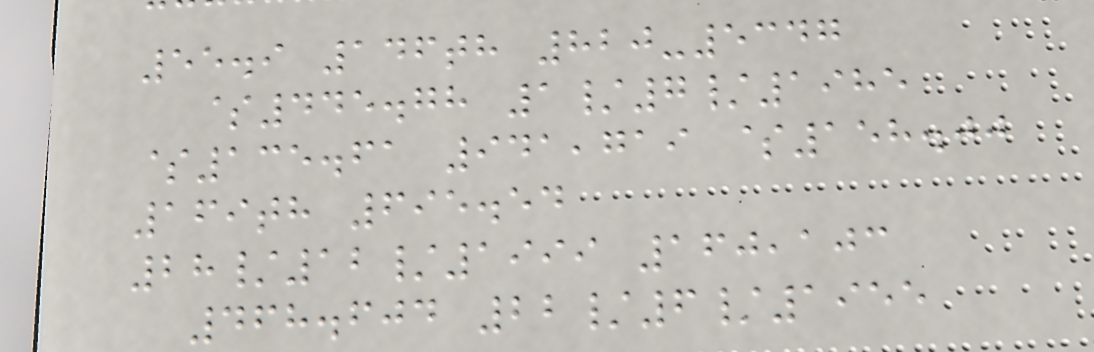55.9 146th 820-5347
$445.78 1/7/1985
$135.61 941,719 $158.00
169th 695.54
28/12/1999 160,103
468.604 22/6/1955
